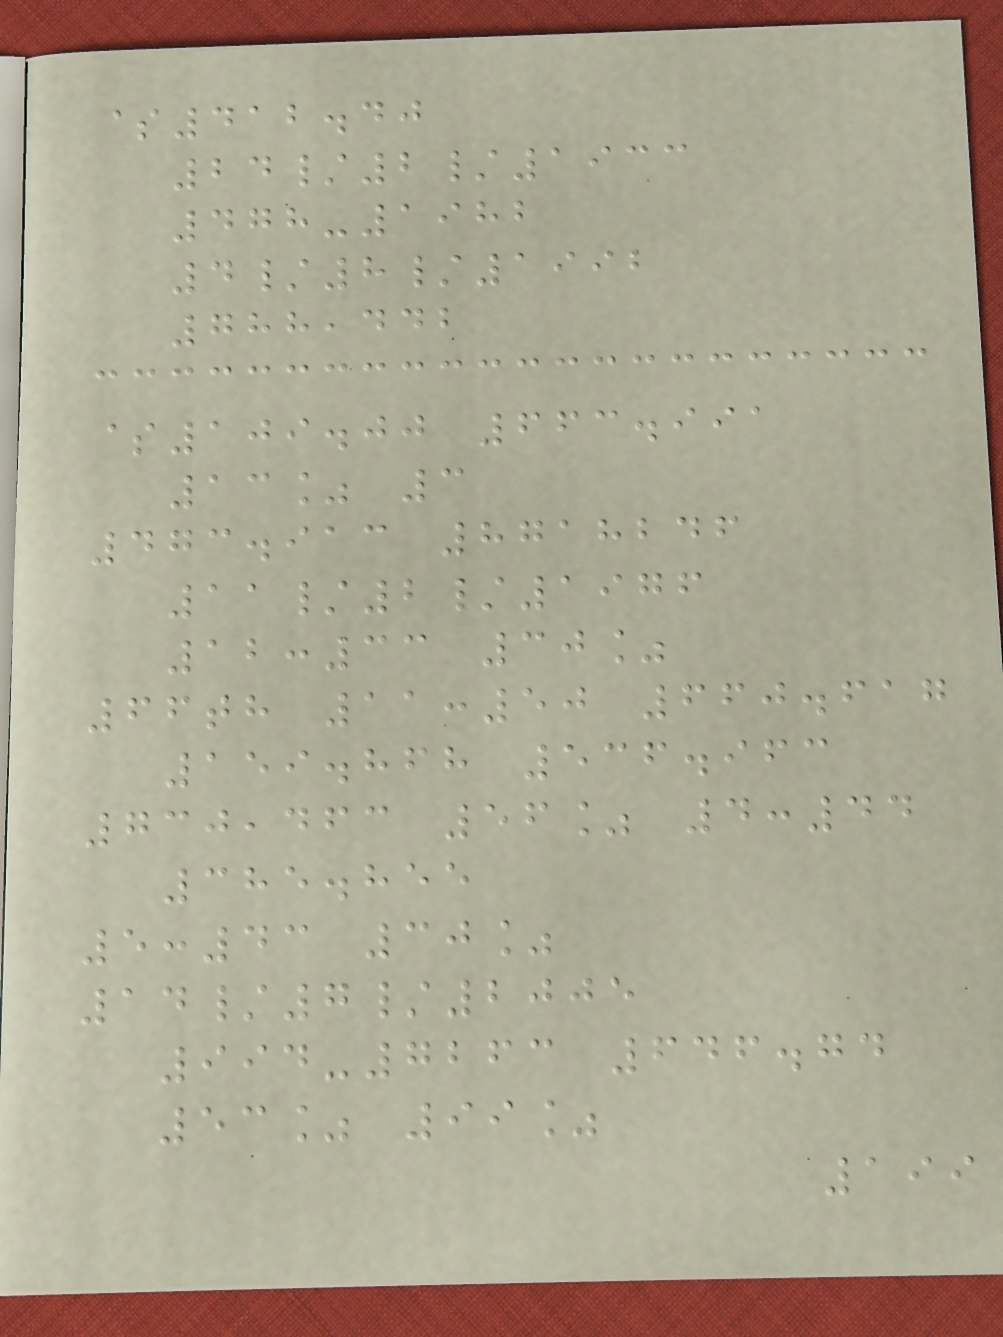$412.40
24/2/1933
478-1982
4/8/1992
788,442
$109.00 663.991
13% 3
473.913 8718246
11/2/1976
12:33 30%
66th 11:50 660.617
159.868 536.963
730,463 56% 4:44
385.855
5:43 30%
14/7/2005
994-7263 646.74
53% 99%
199
